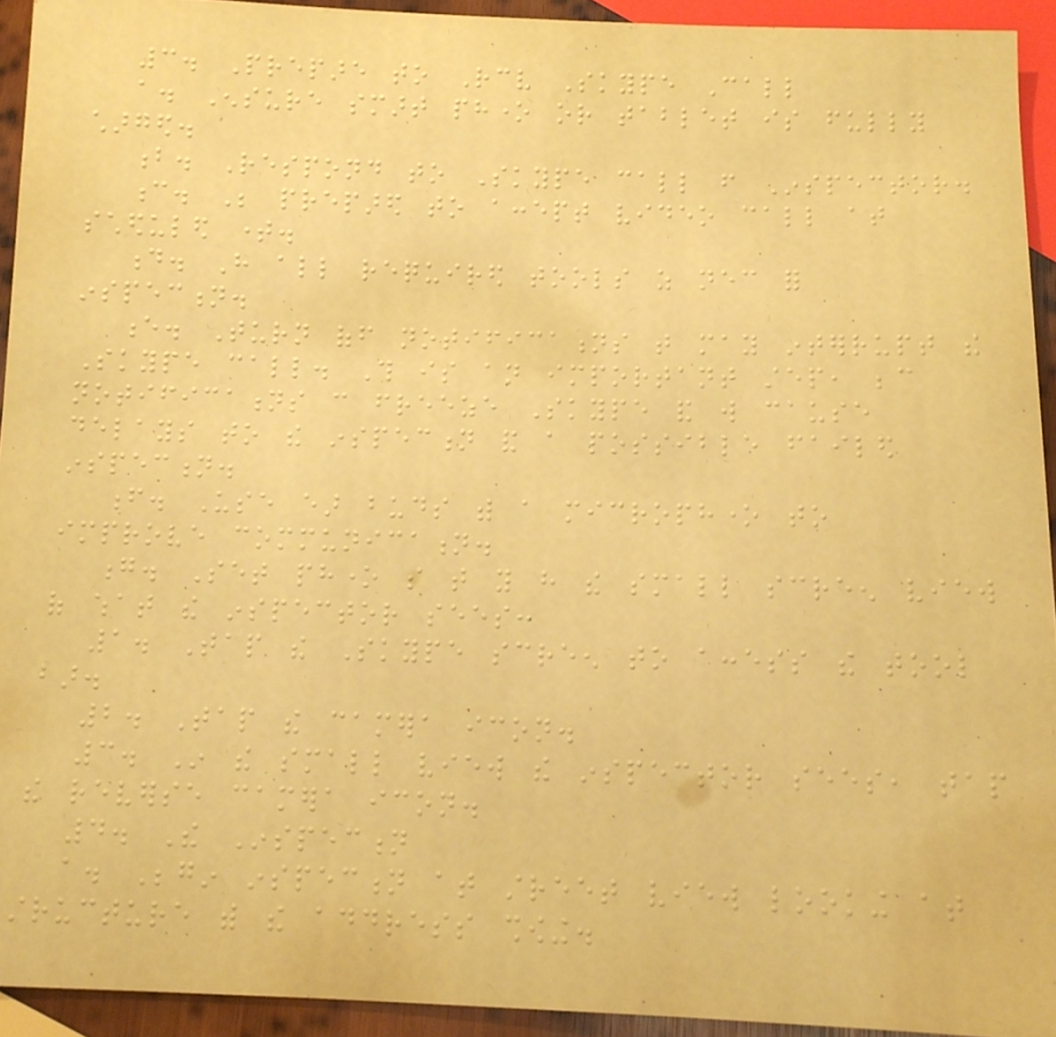3. Prepare to Receive Skype Call
a. Ensure smart phone or tablet is fully
charged.
b. Respond to Skype call from Inspector.
c. Be prepared to accept video call at
scheduled time.
d. Have all required tools as necessary for
inspection.
e. Turn off notifications that may interrupt the
Skype call. This is an important step, because
notifications can freeze Skype and will cause
delays to the inspection and a possible failed
inspection.
f. Use ear buds with a microphone to
improve communication.
g. Set phone so that you have the small screen view
of what the inspector sees:
1. Tap the Skype screen to access the tool
bar.
2. Tap the camera icon.
3. In the small view the inspector sees, tap
the reverse camera icon.
4. The Inspection
a. Begin inspection at street view looking at
structure with the address showing.
